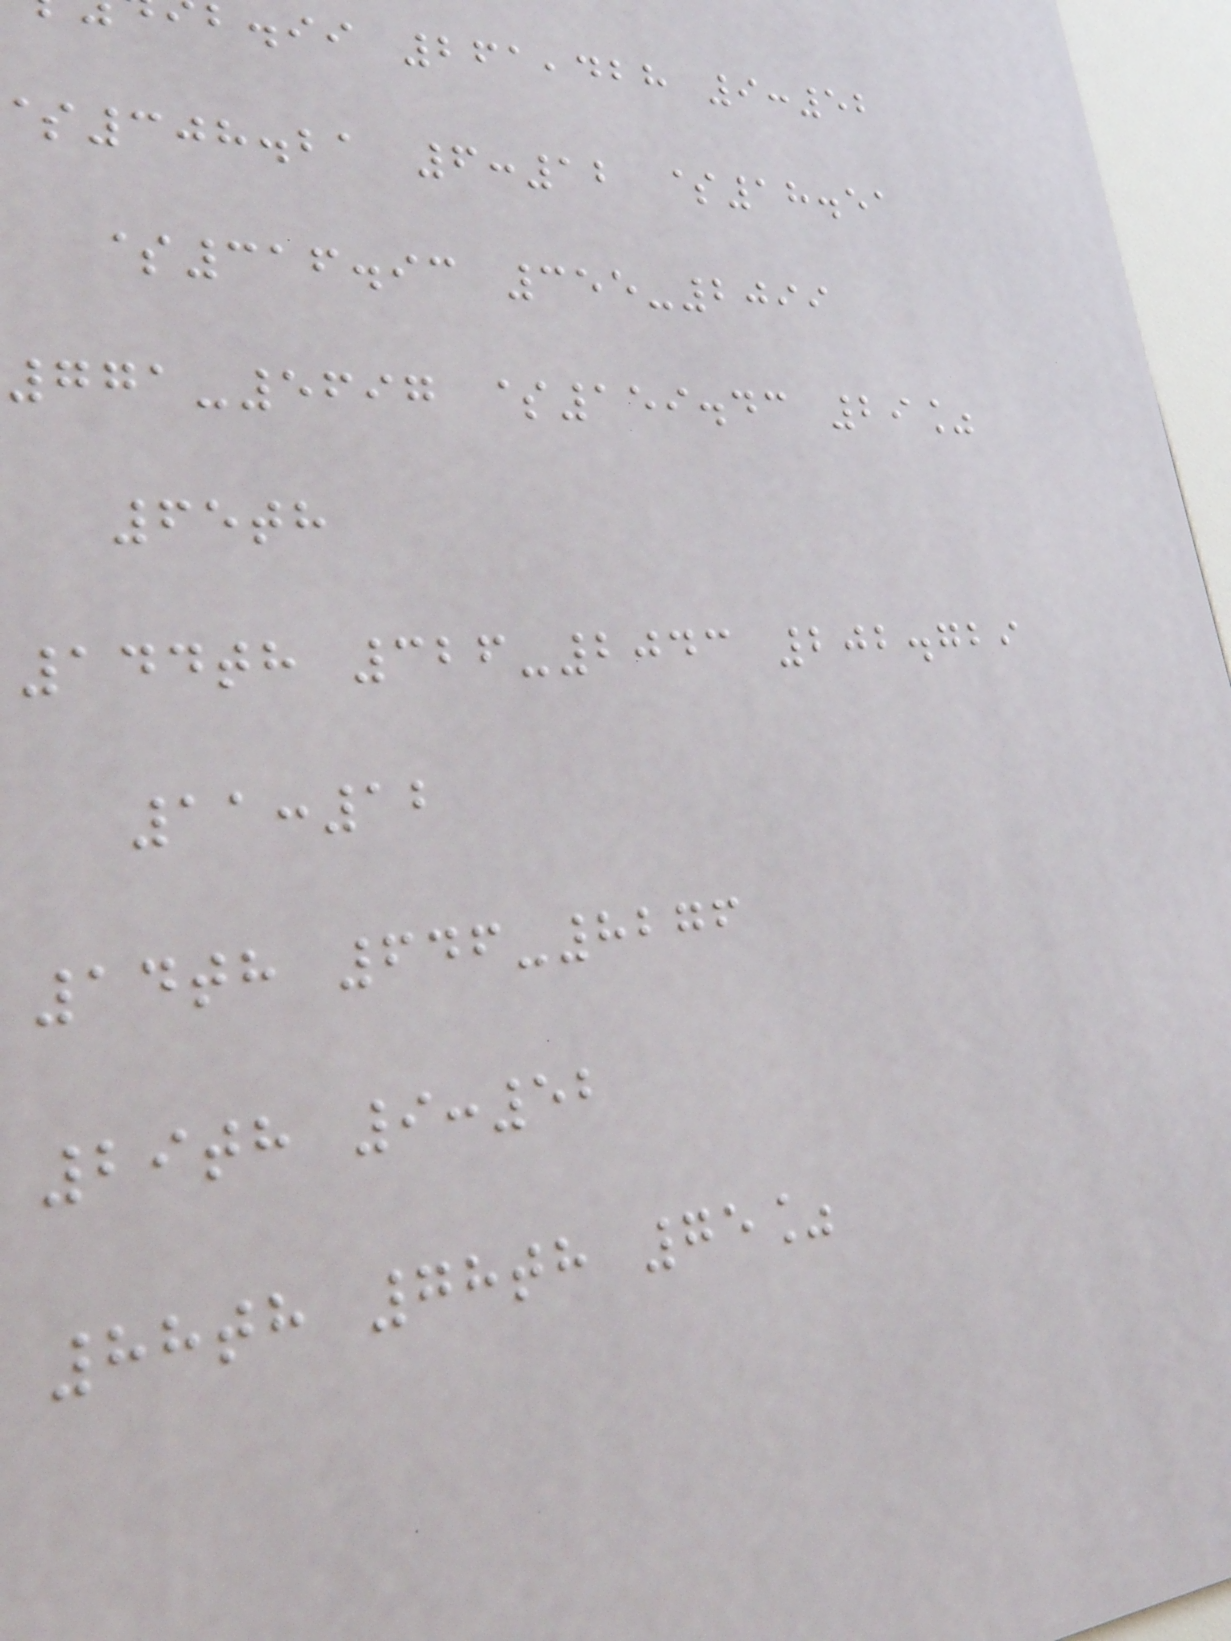b.ii 261,428 9:52
308.21 6:12 $18.51
$316.93 355-2099
771-5697 $159.43 29%
65th
144th 326-2043 202.729
11:12
14th 646-8276
29th 9:52
88th 78th 75%
